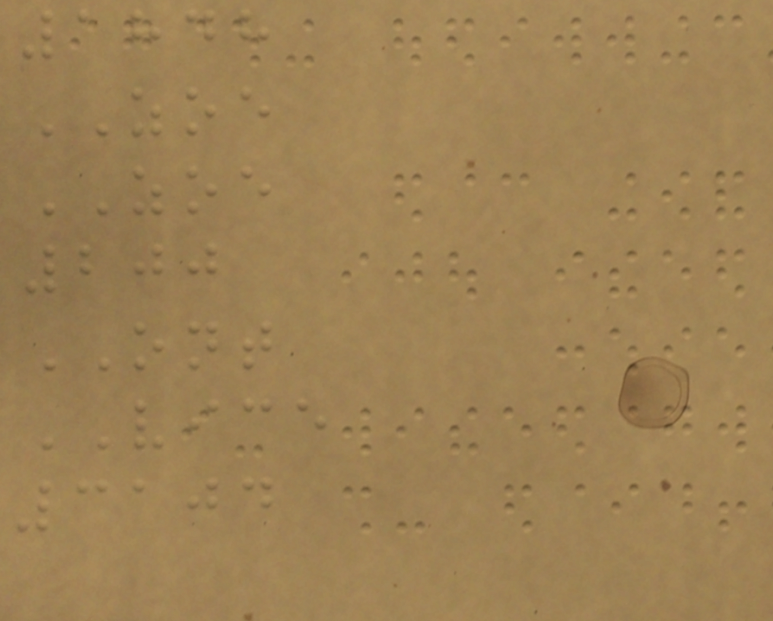1848
ZOE
ZOE
200
ONT
VICE
3104
